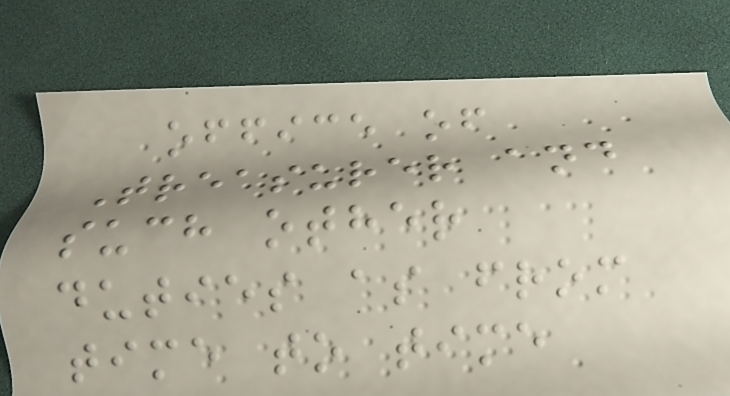office of
Treasurer and
such other
duties as from
time to time
